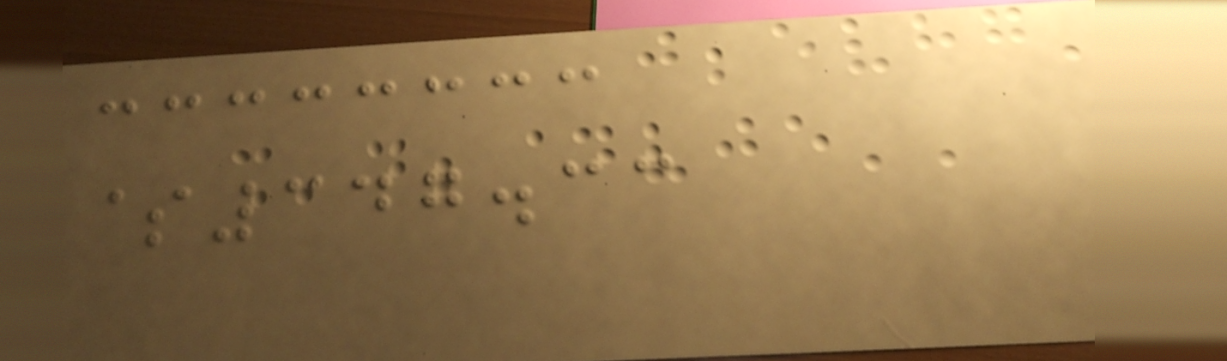$347.33
